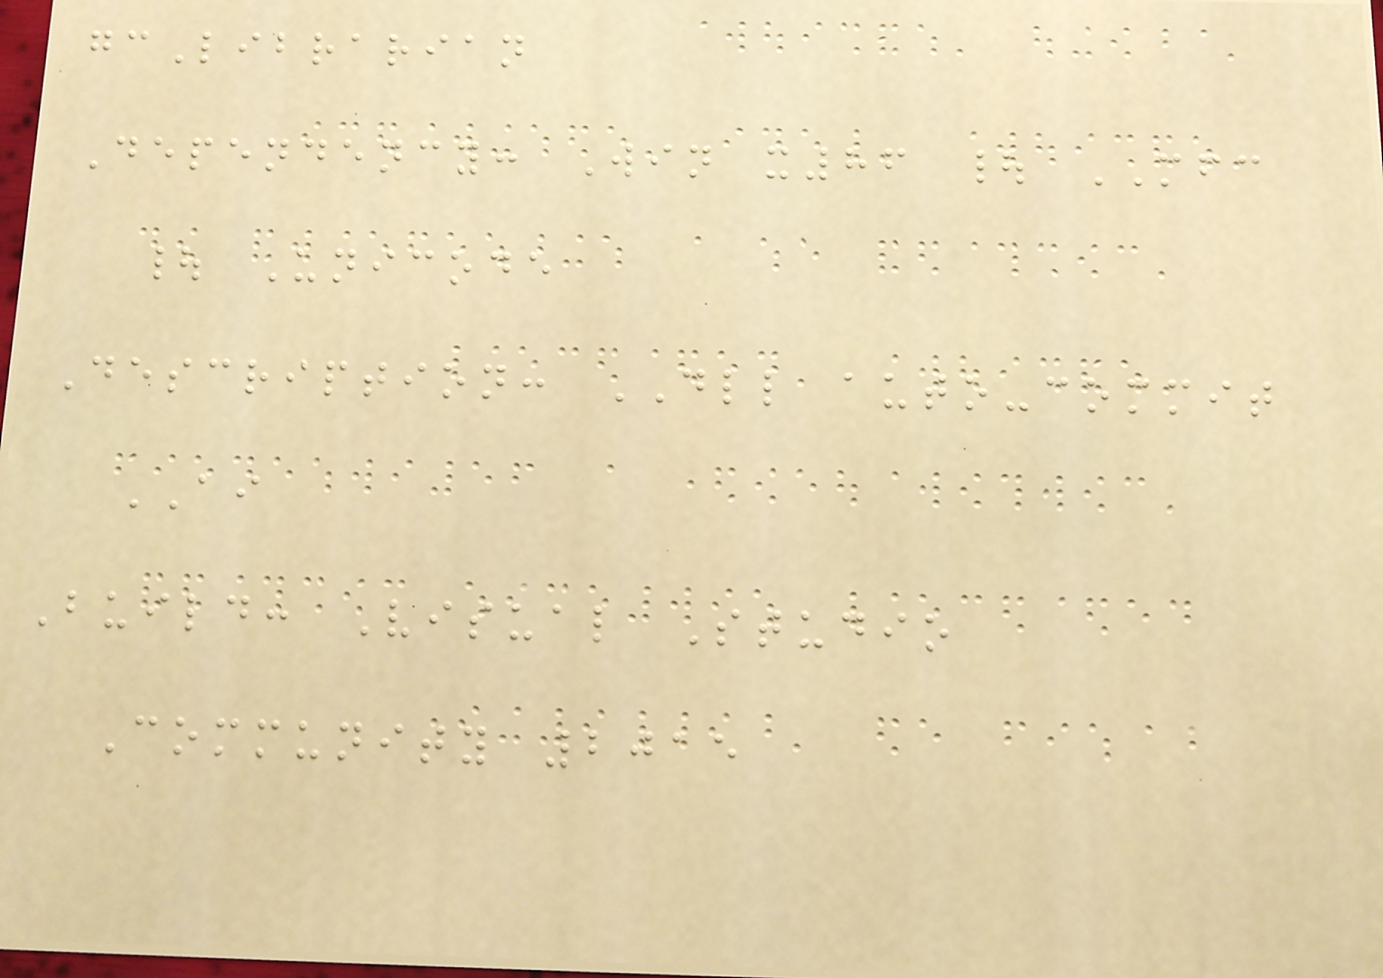gcLibrarian
Dependency: Win x86 | MFC
| Unicode
Description: DLL auto-commit
AI
Build: Visual Studio
Community 2015
